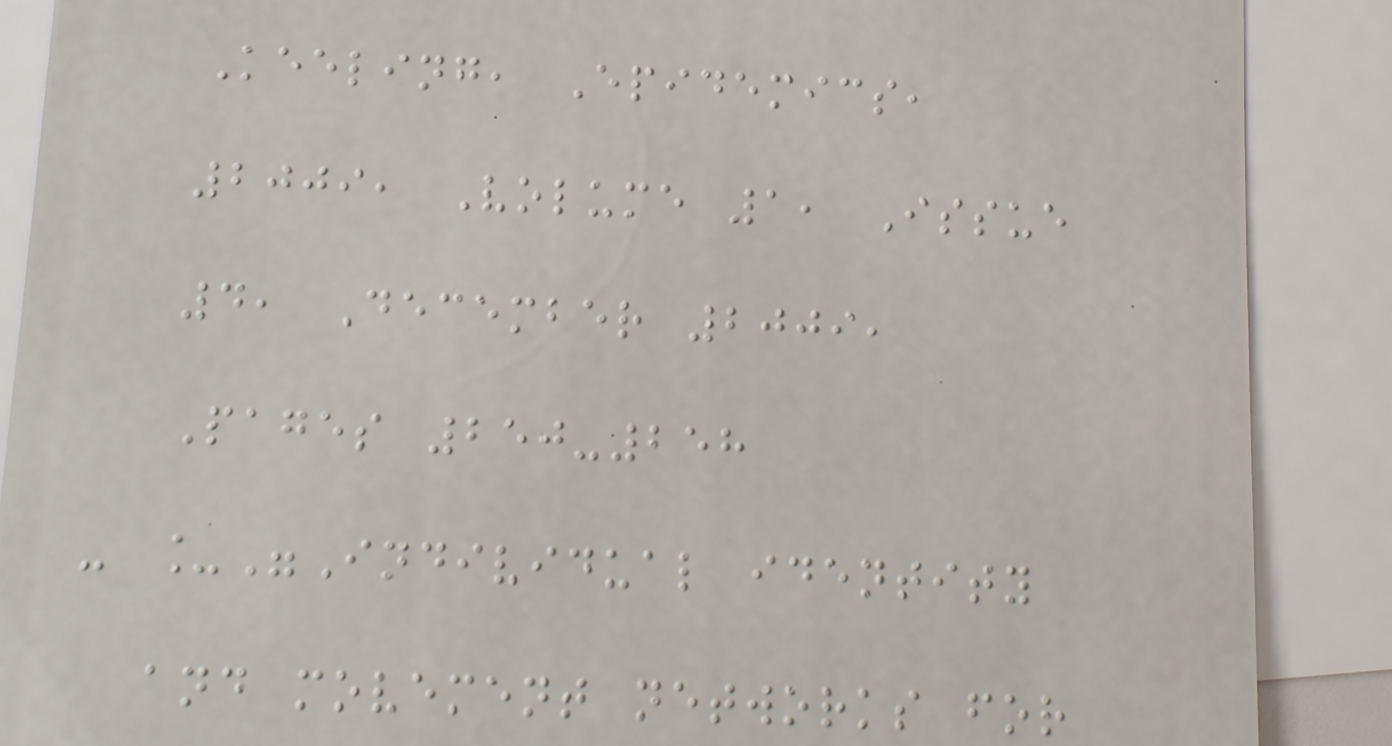Keeling, Epidemics,
2009, Volume 1, Issue
4, December 2009,
Pages 250-258
- _"Individual identity
and movement networks for
